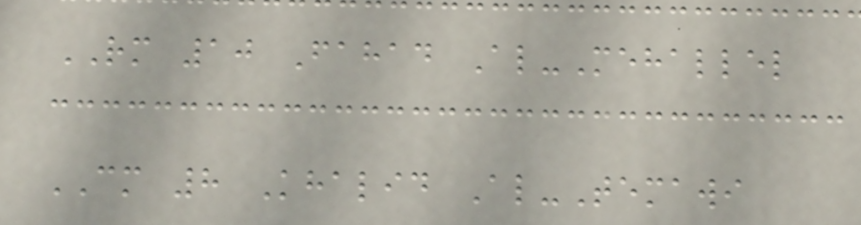RM 10 Fahad Al-Mehallel
CM 8 Khalid Al-Temawi
